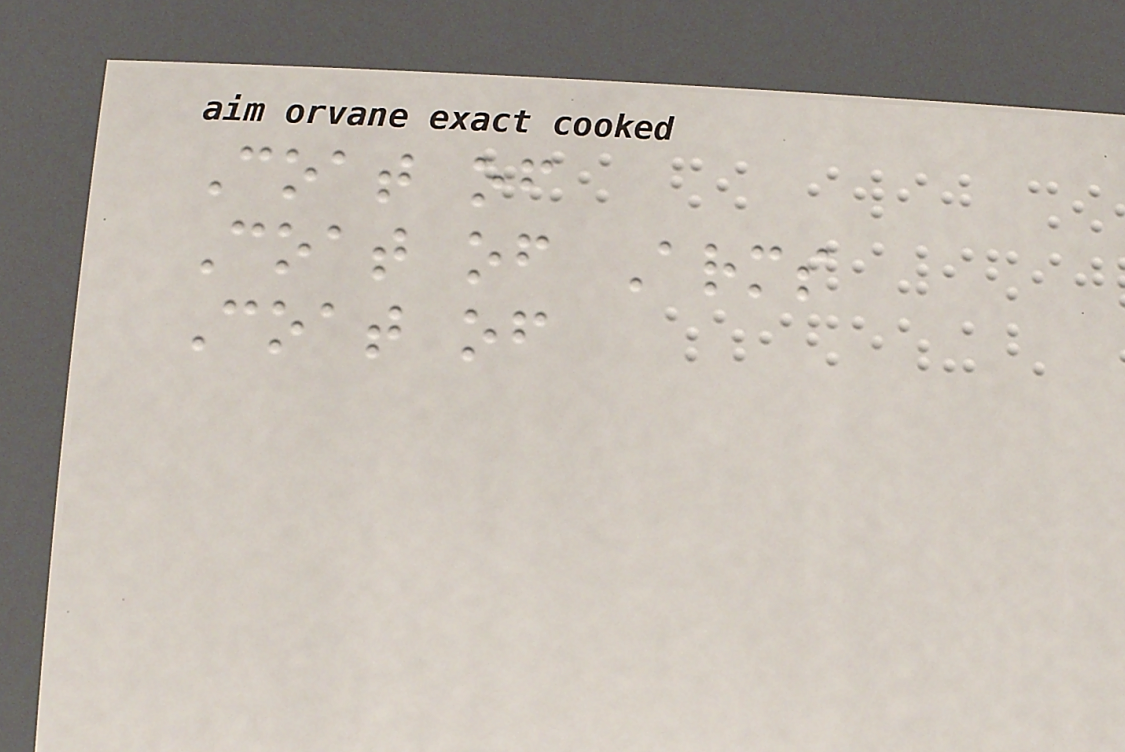Coat of
Coat of Arms
Coat of
